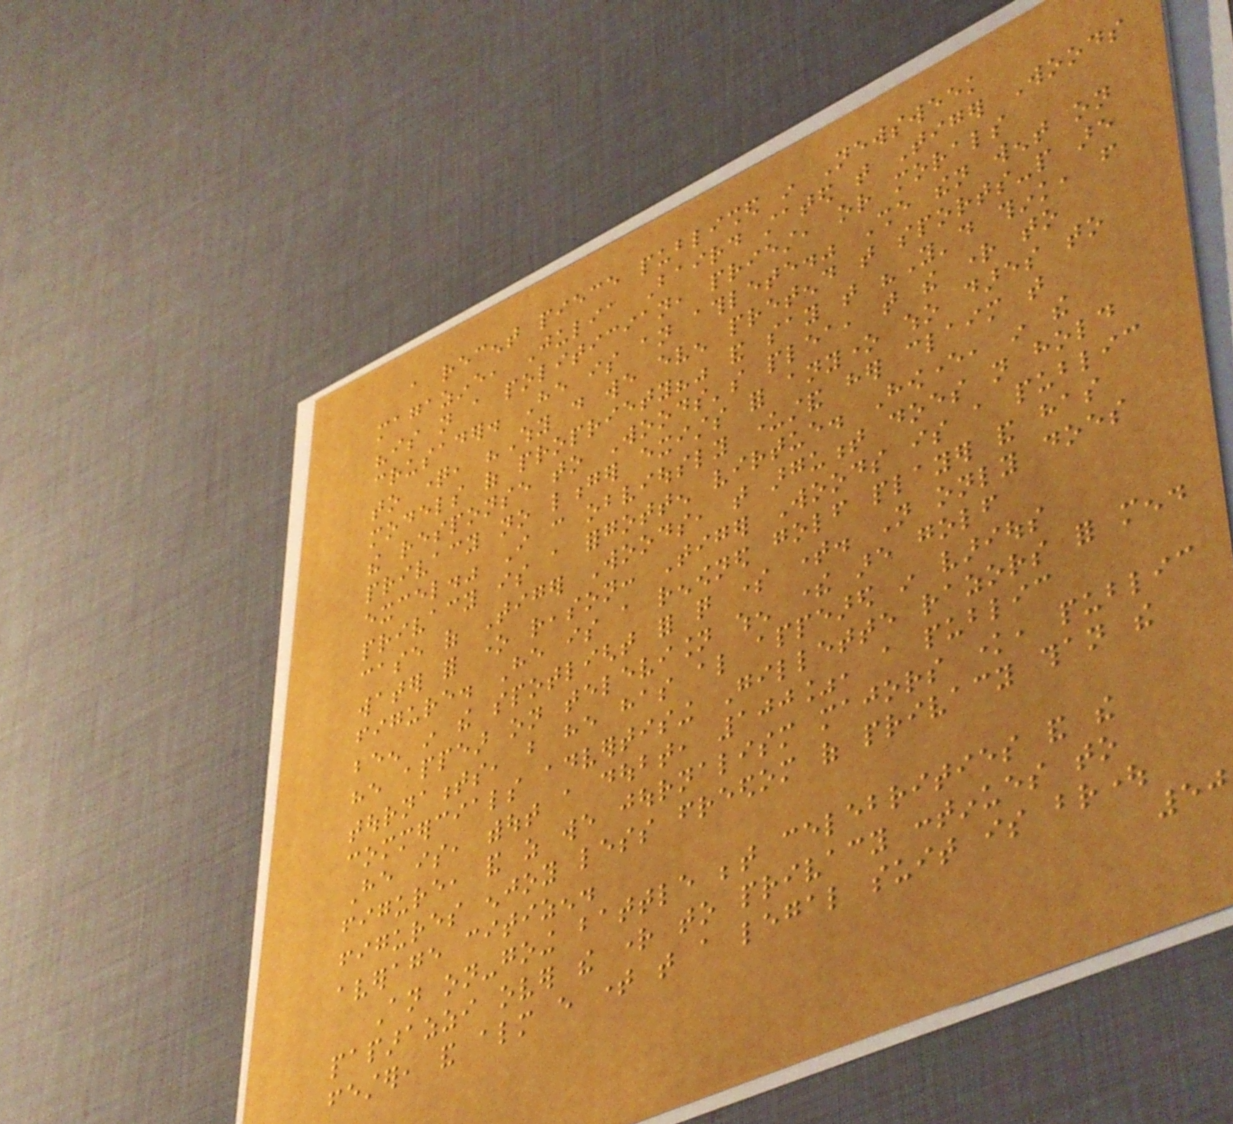a recent piece published in Newsweek
magazine, Julia Baird stated that Tiger Woods
"is not a politician, priest, or morals
crusader. He is an athlete." She then went on
to question, "Why do we even pretend that sports-people are
models of propriety?" and say that "You'd think, from
the response to Woods's plea, that the right to
privacy no longer exists for anyone who dares to
excel." I can obviously understand her claim that
privacy is a forgotten virtue. However, in the
case of Tiger Woods, that argument does not hold
water for one reason: Tiger Woods is a public
figure. He is a renowned golf player and has
been in the spotlight for quite some time. Not only does
he appear on television when there are golf
tournaments, but he has also appeared in various
commercials advertising Gillette razors for men.
He is, without a doubt, 100%, a public
figure, and as we journalism majors know, public
figures enjoy less freedom of privacy than the
average citizen.
An on-going battle between celebrities and the
paparazzi over the right to privacy continues to
fester, and almost every time that a legal suit is brought
50
